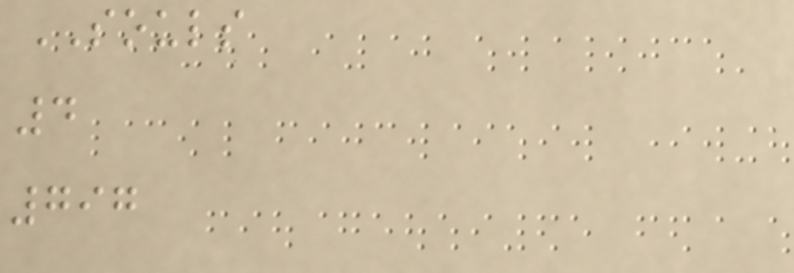SOULS
4
797
